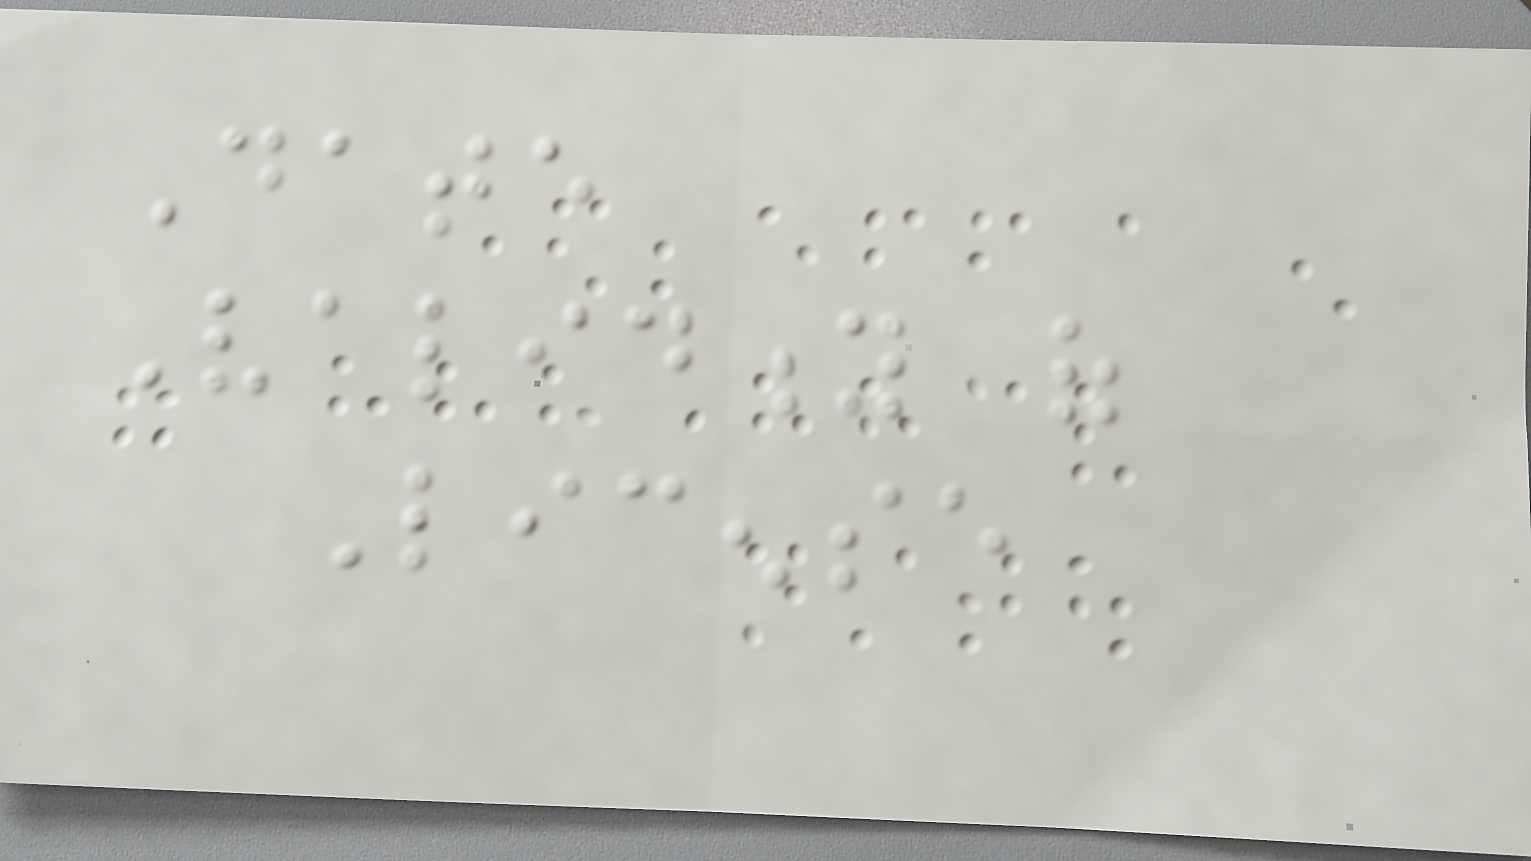Date
Validity of
License
